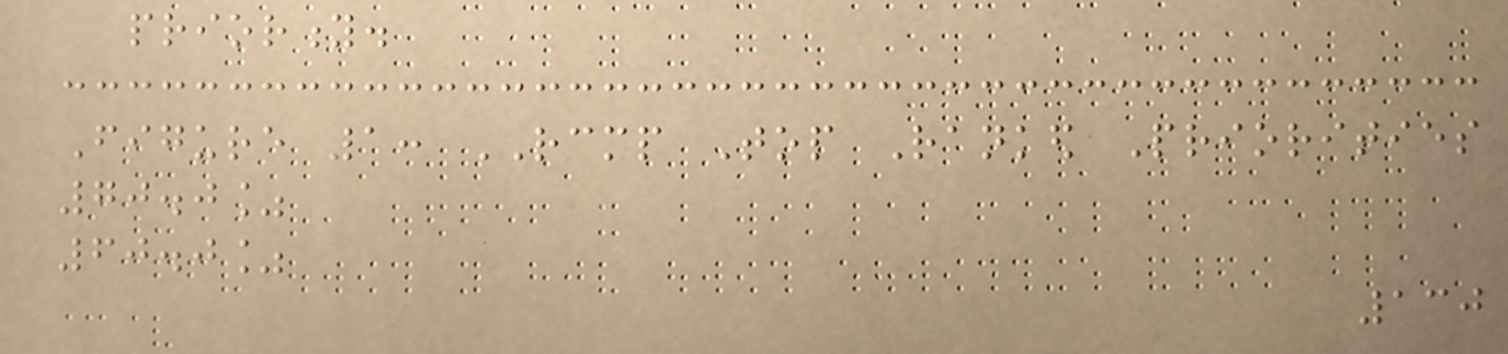priority.
Figure 1: RCMP Top Ranked Priorities
70.0%
60.0%
130
